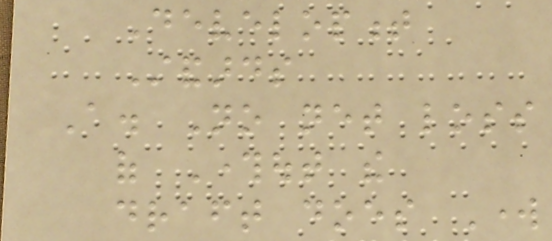Development
Standards
A. No net loss
of Throughout the
draft does Work
